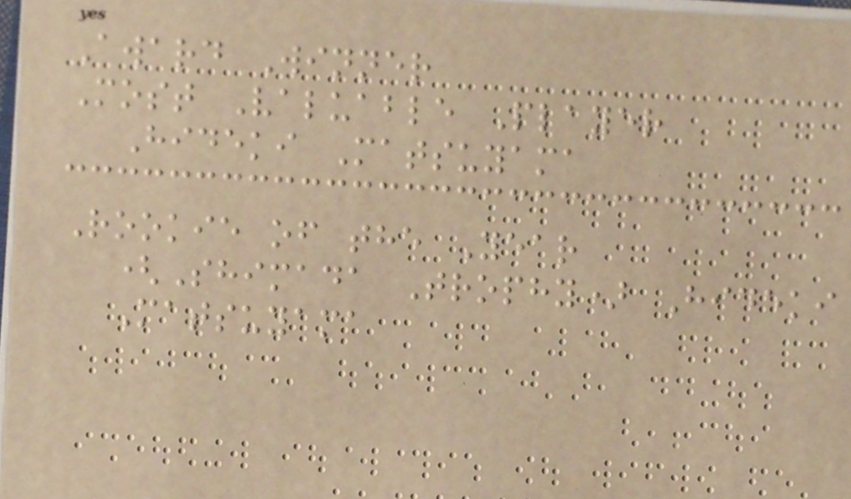Award Winner
Most Valuable Player
Hideki Matsuyama
Rookie of the Year
(Shimada Trophy) Hideki
Matsuyama
